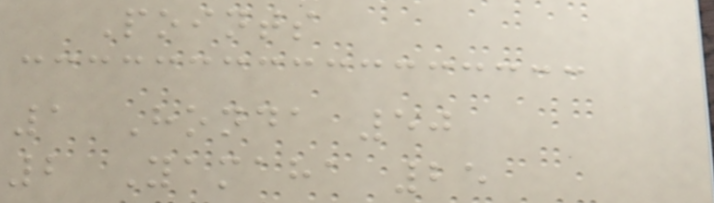Points
1 Honda 50
2 Yamaha 25
